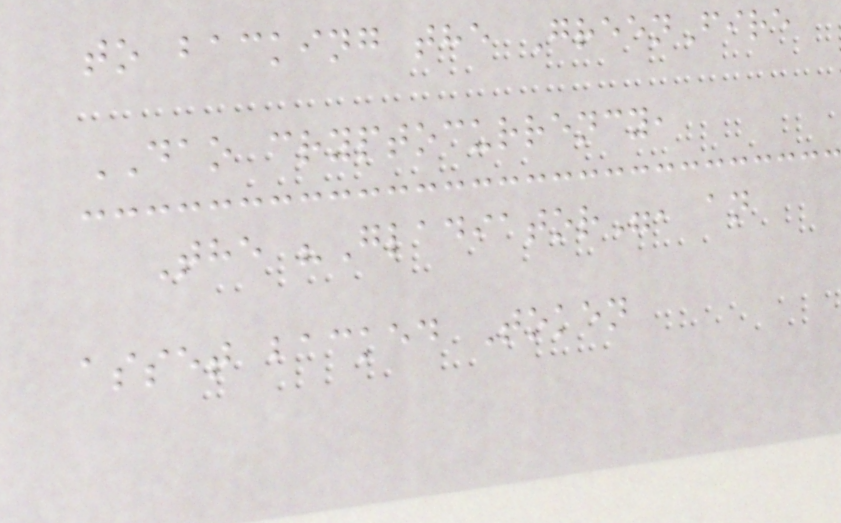to backing the GreenFire
DAO cryptocurrency,
The "Gladiator", an
asset backed Token
